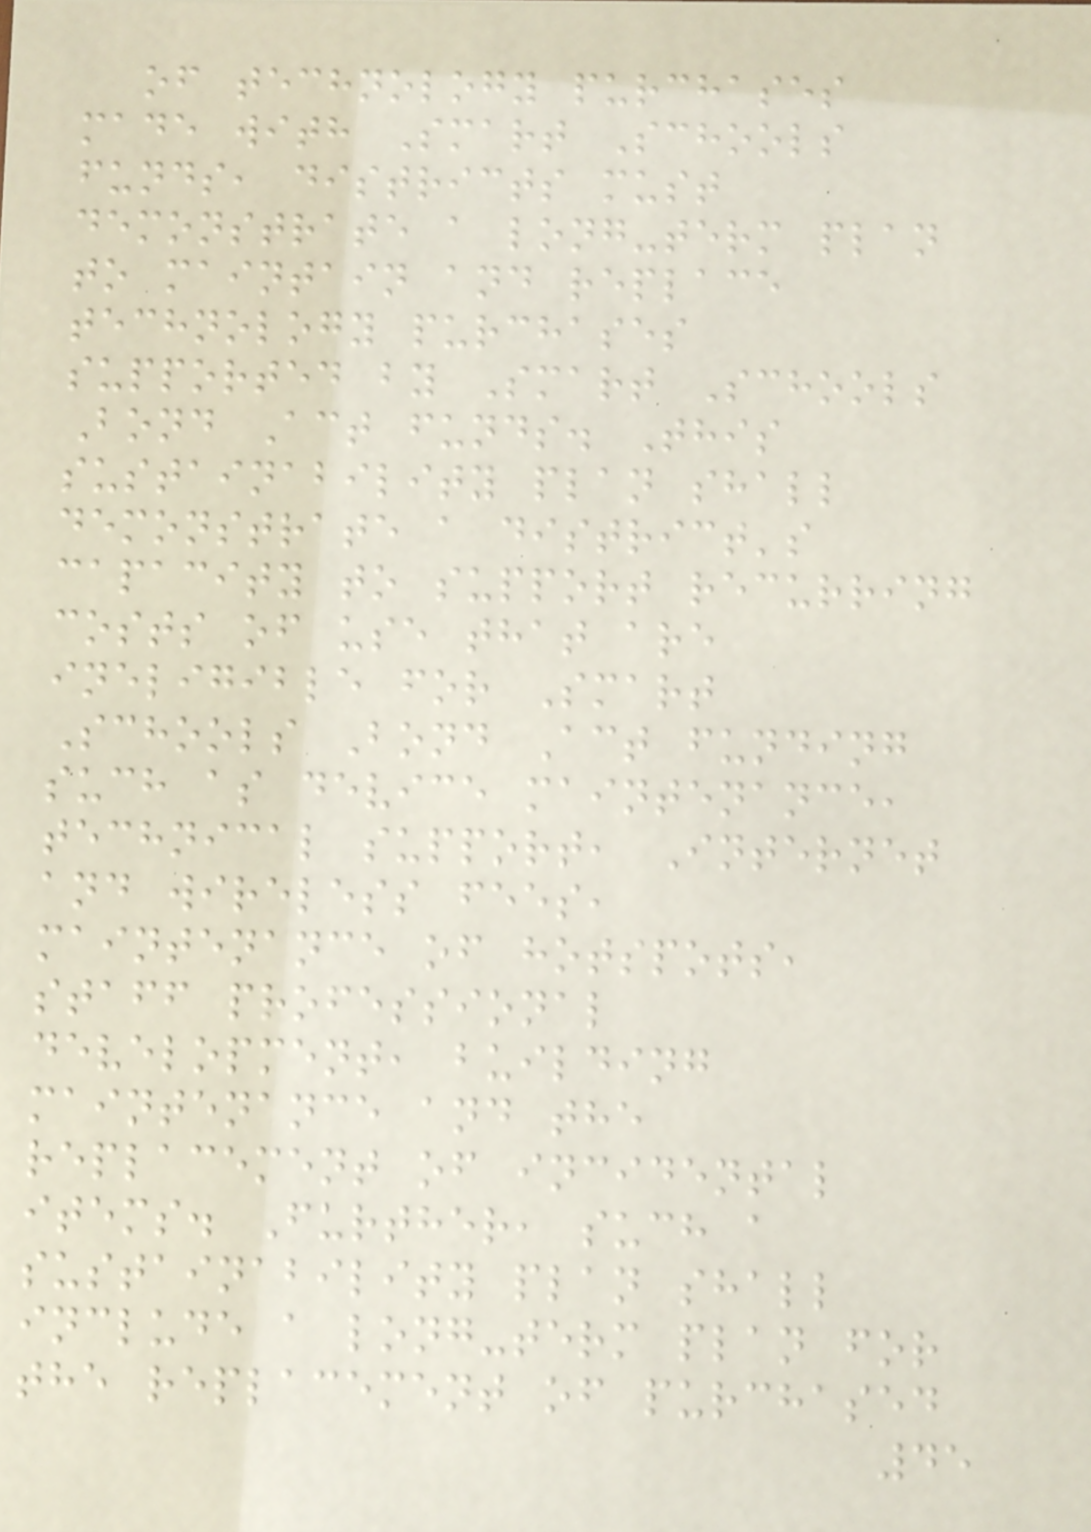of technology purchases
made with Smart Schools
funds, districts must
demonstrate a long-term plan
to maintain and replace
technology purchases
supported by Smart Schools
Bond Act funds. This
sustainability plan shall
demonstrate a district's
capacity to support recurring
costs of use that are
ineligible for Smart
Schools Bond Act funding
such as device maintenance,
technical support, Internet
and wireless fees,
maintenance of hotspots,
staff professional
development, building
maintenance and the
replacement of incidental
items. Further, such a
sustainability plan shall
include a long-term plan for
the replacement of purchased
45
